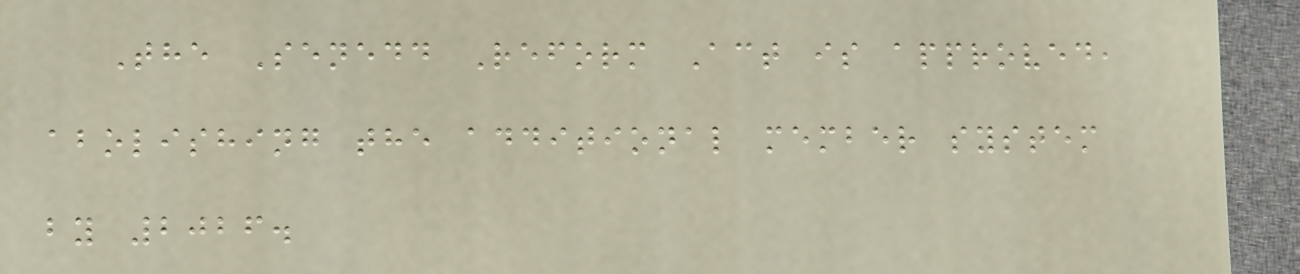The Senedd Reform Act is approved,
abolishing the additional member system
by 2026.
